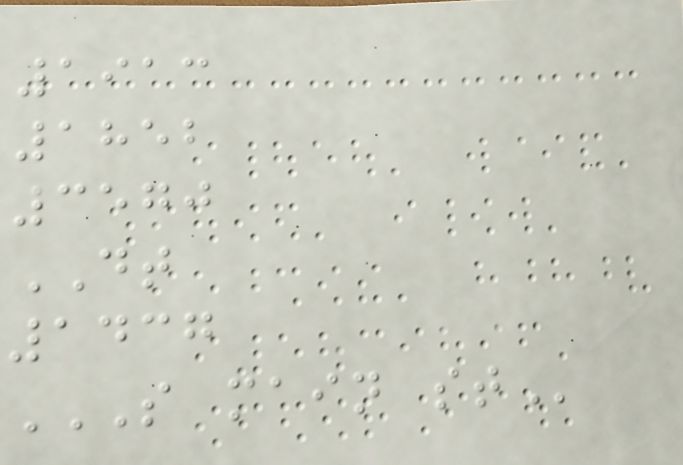1913
1852
3570
DT
1437
S MAIN ST
